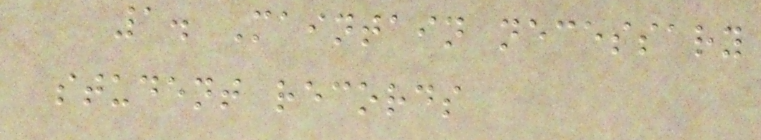1. Maintain necessary
student records
